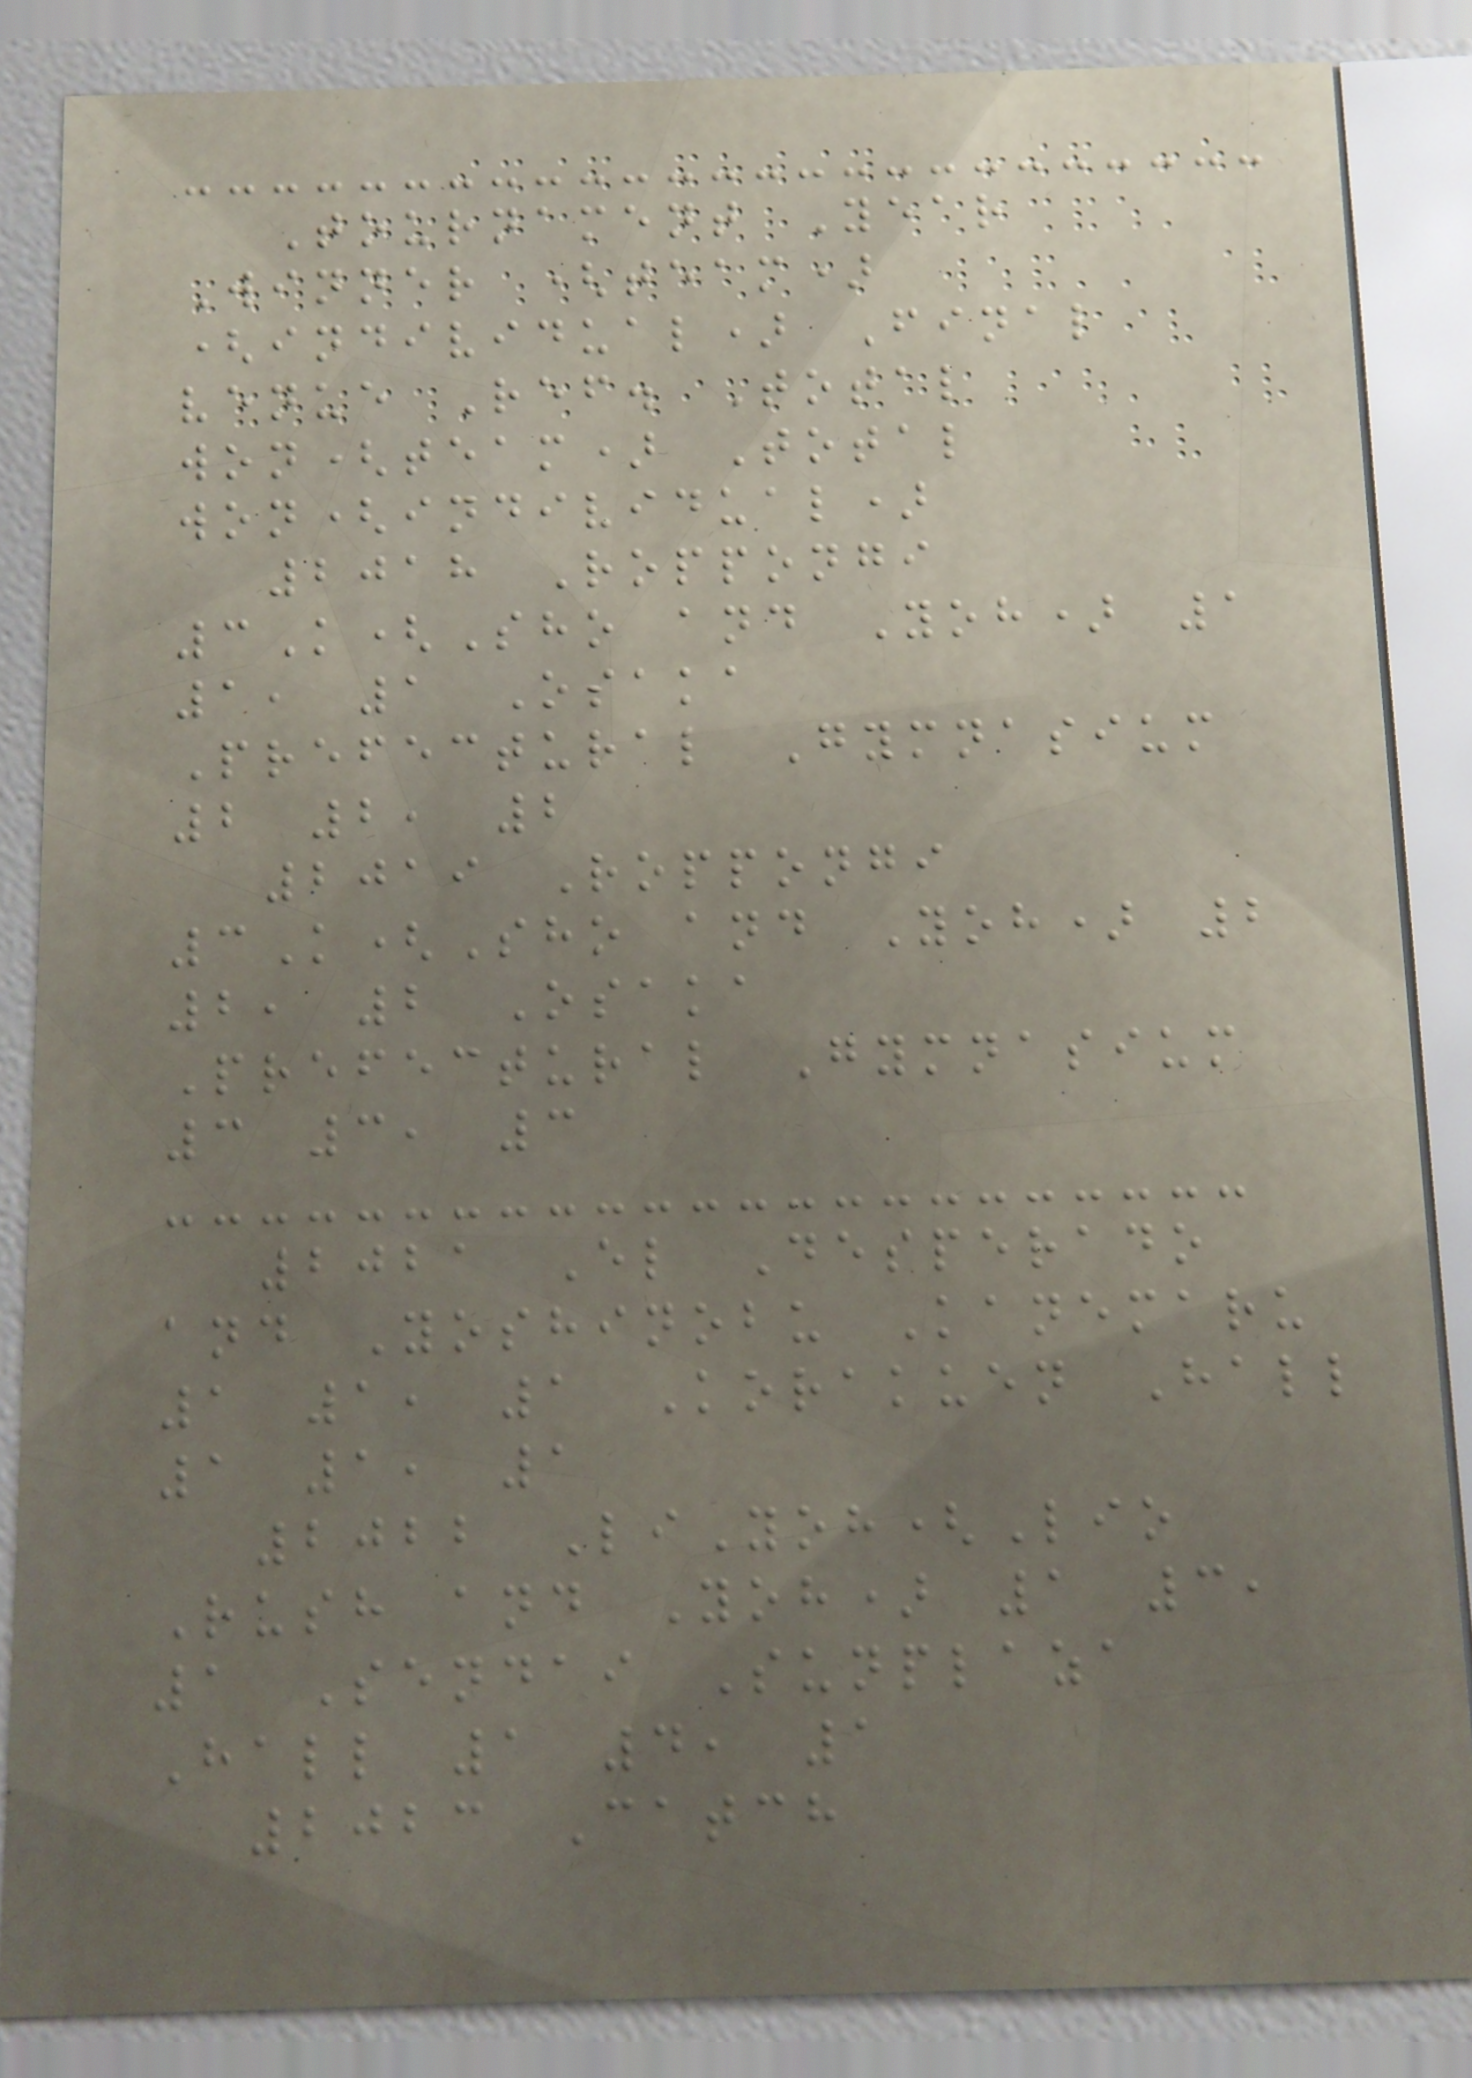Tournament Year
Winner (team)
(individual) Final
venue Ref. Total
won(team) Total
won(individual)
2018 Roppongi
3K(Sho and Yoh) 1
1, 1 Osaka
Prefectural Gymnasium
2 2, 2
2019 Roppongi
3K(Sho and Yoh) 2
2, 2 Osaka
Prefectural Gymnasium
3 3, 3
2021 El Desperado
and Yoshinobu Kanemaru
1 1, 1 Korakuen Hall
1 1, 1
2022 LiYoh(Lio
Rush and Yoh) 1 3,
1 Sendai Sunplaza
Hall 1 4, 1
2023 Catch
